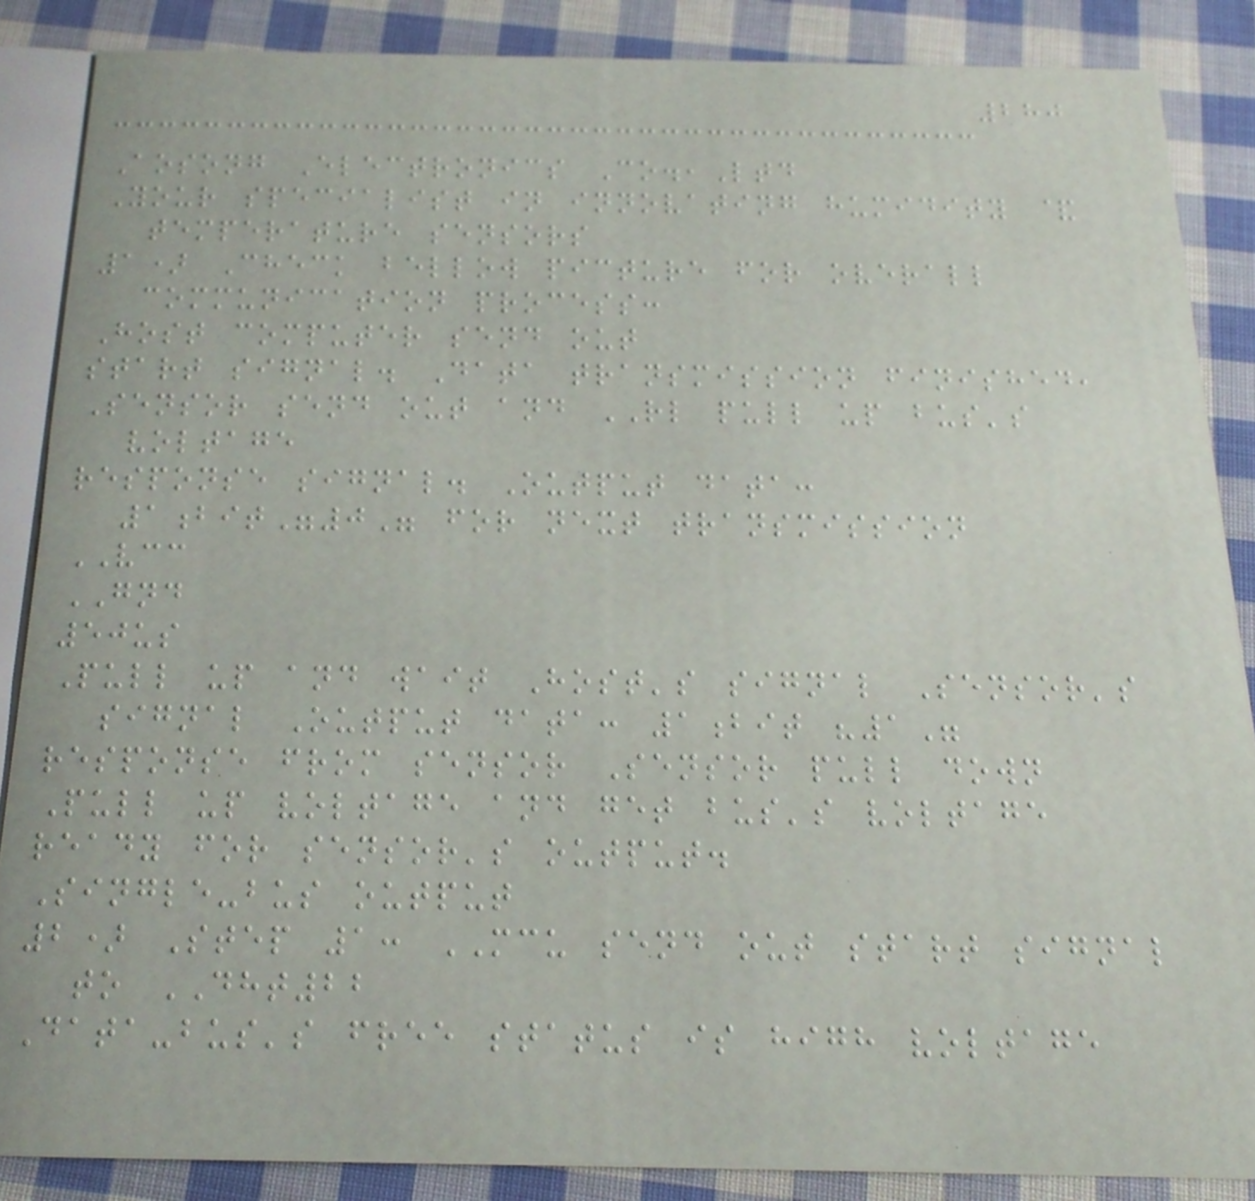280
Aosong Electronics Co.,Ltd
Your specialist in innovating humidity &
temperature sensors
1) Check bellow picture for overall
communication process:
Host computer send out
start signal. Data transmission finished,
Sensor send out and RL pull up bus's
voltage
response signal. Output data:
1bit"0" for next transmission
VCC
GND
50us
Pull up and wait Host's signal Sensor's
signal Output data: 1bit "1"
response from sensor Sensor pull down
Pull up voltage and get bus's voltage
ready for sensor's output.
Single-bus output
2) Step 1: MCU send out start signal
to DHT22
Data-bus's free status is high voltage
